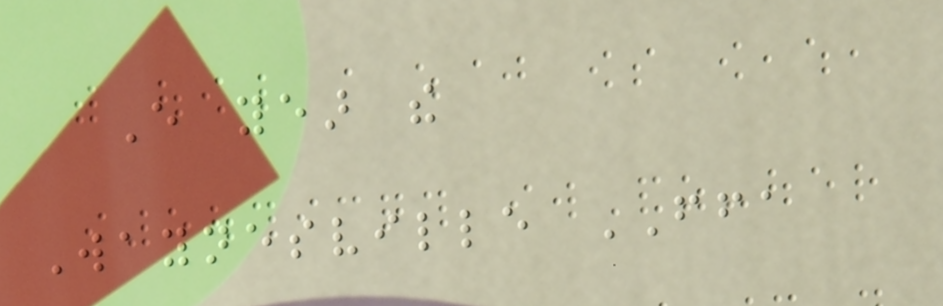Every year the
Waynesville FFA
